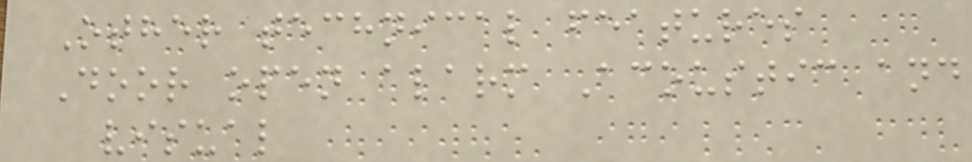Other technical features
Door open alarm Acoustic and
visual
